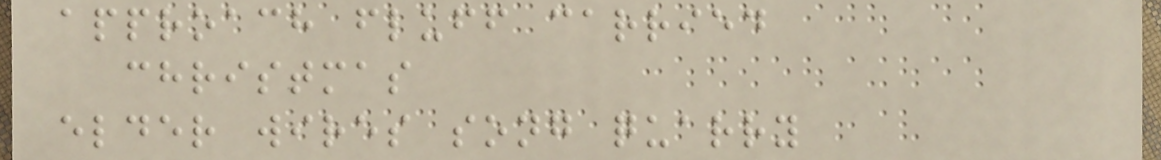approach fluff carried
christmas
elder wires song quarry
